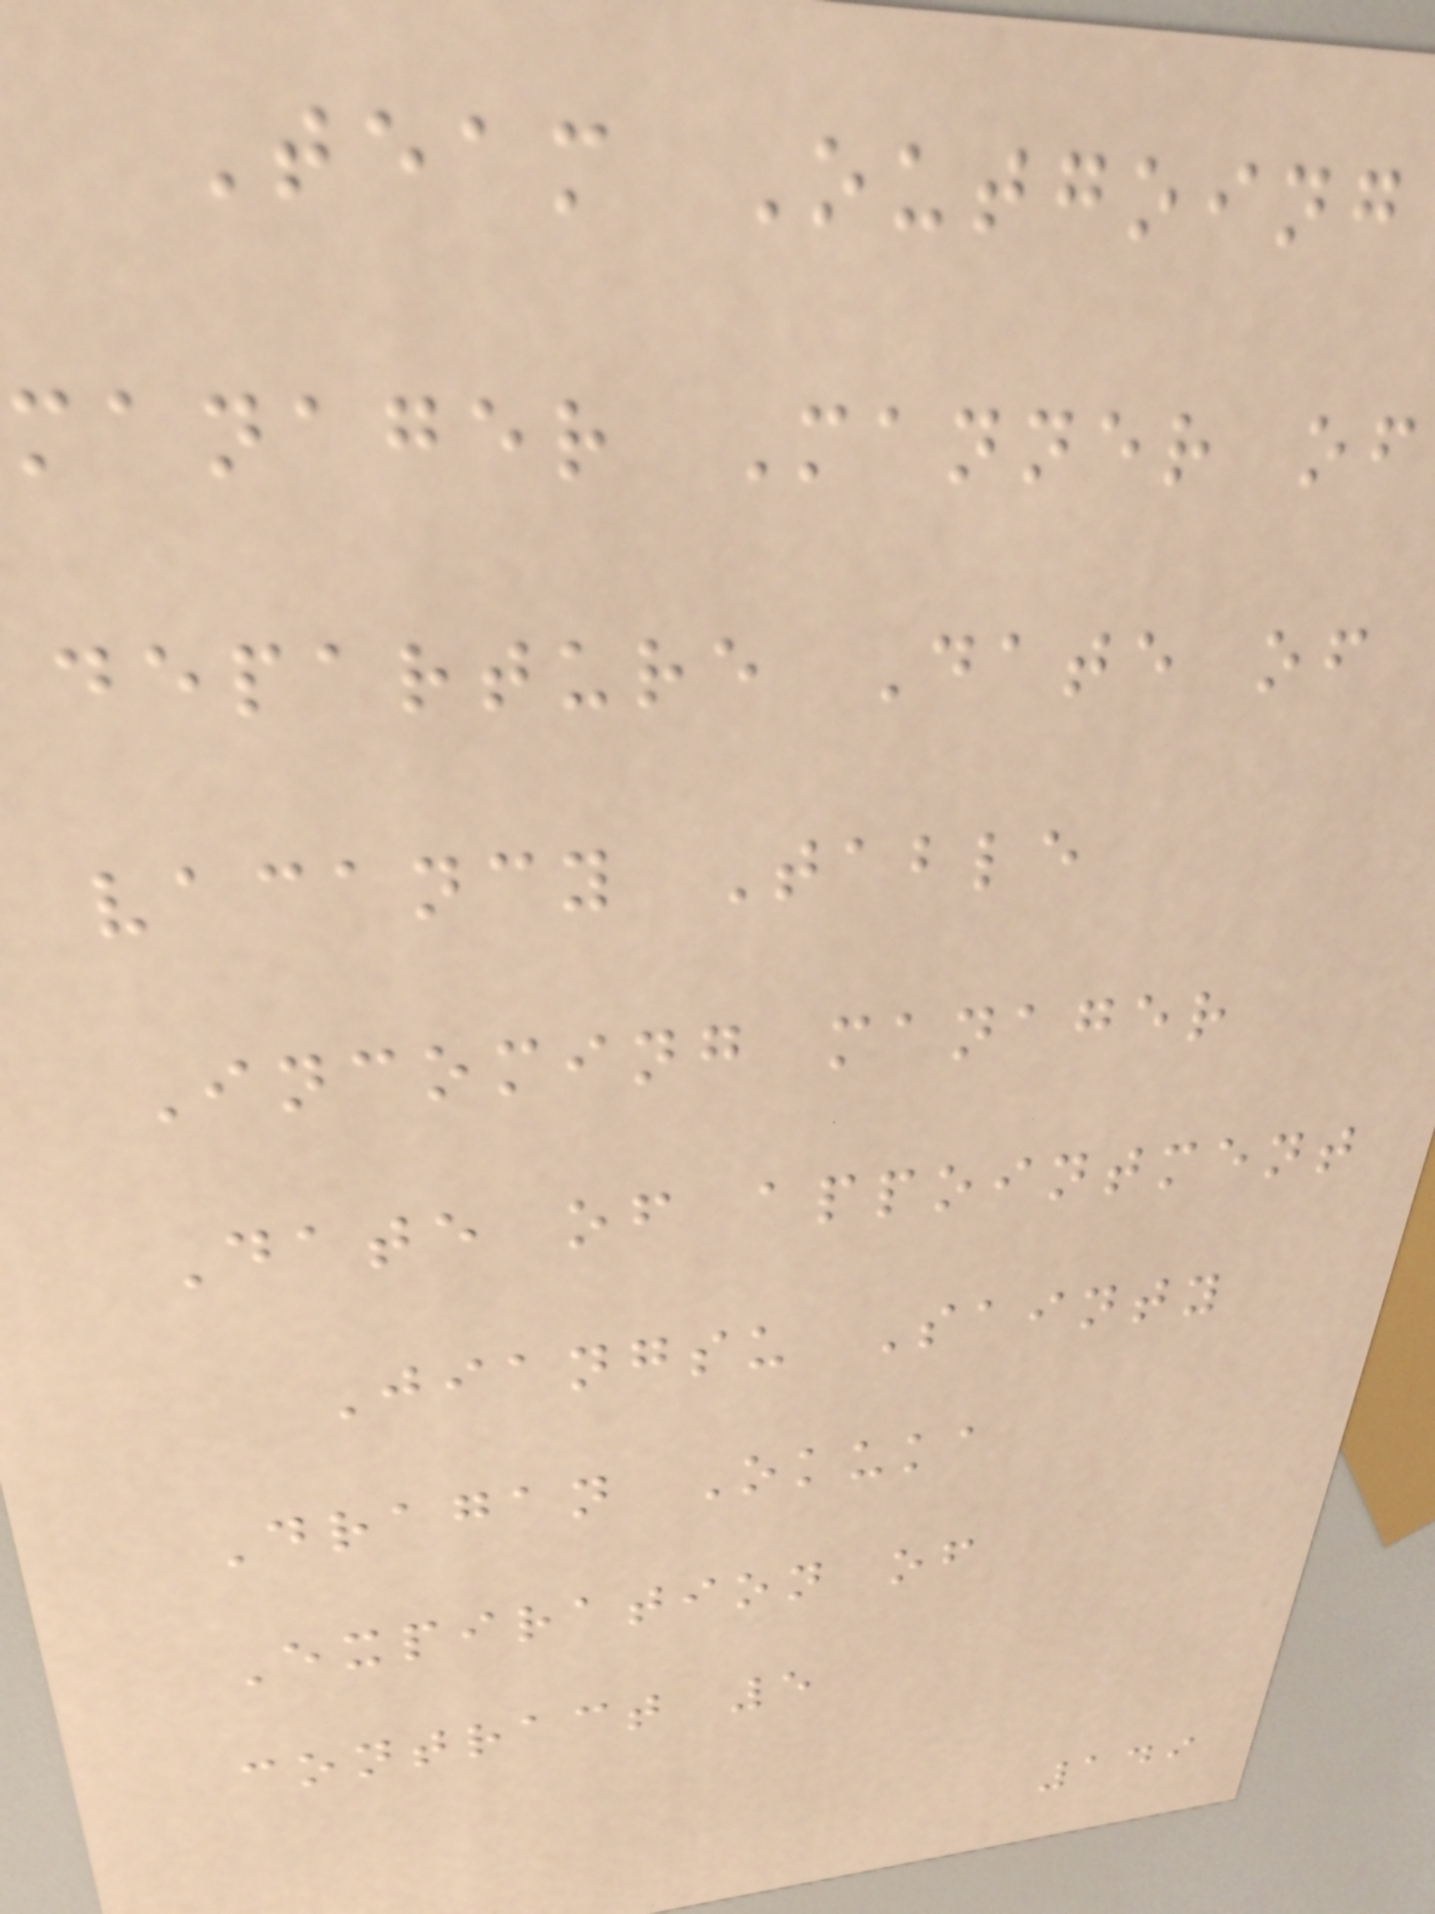Team Outgoing
manager Manner of
departure Date of
vacancy Table
Incoming manager
Date of appointment
Jiangsu Sainty
Dragan Okuka
Expiration of
contract 5
149
